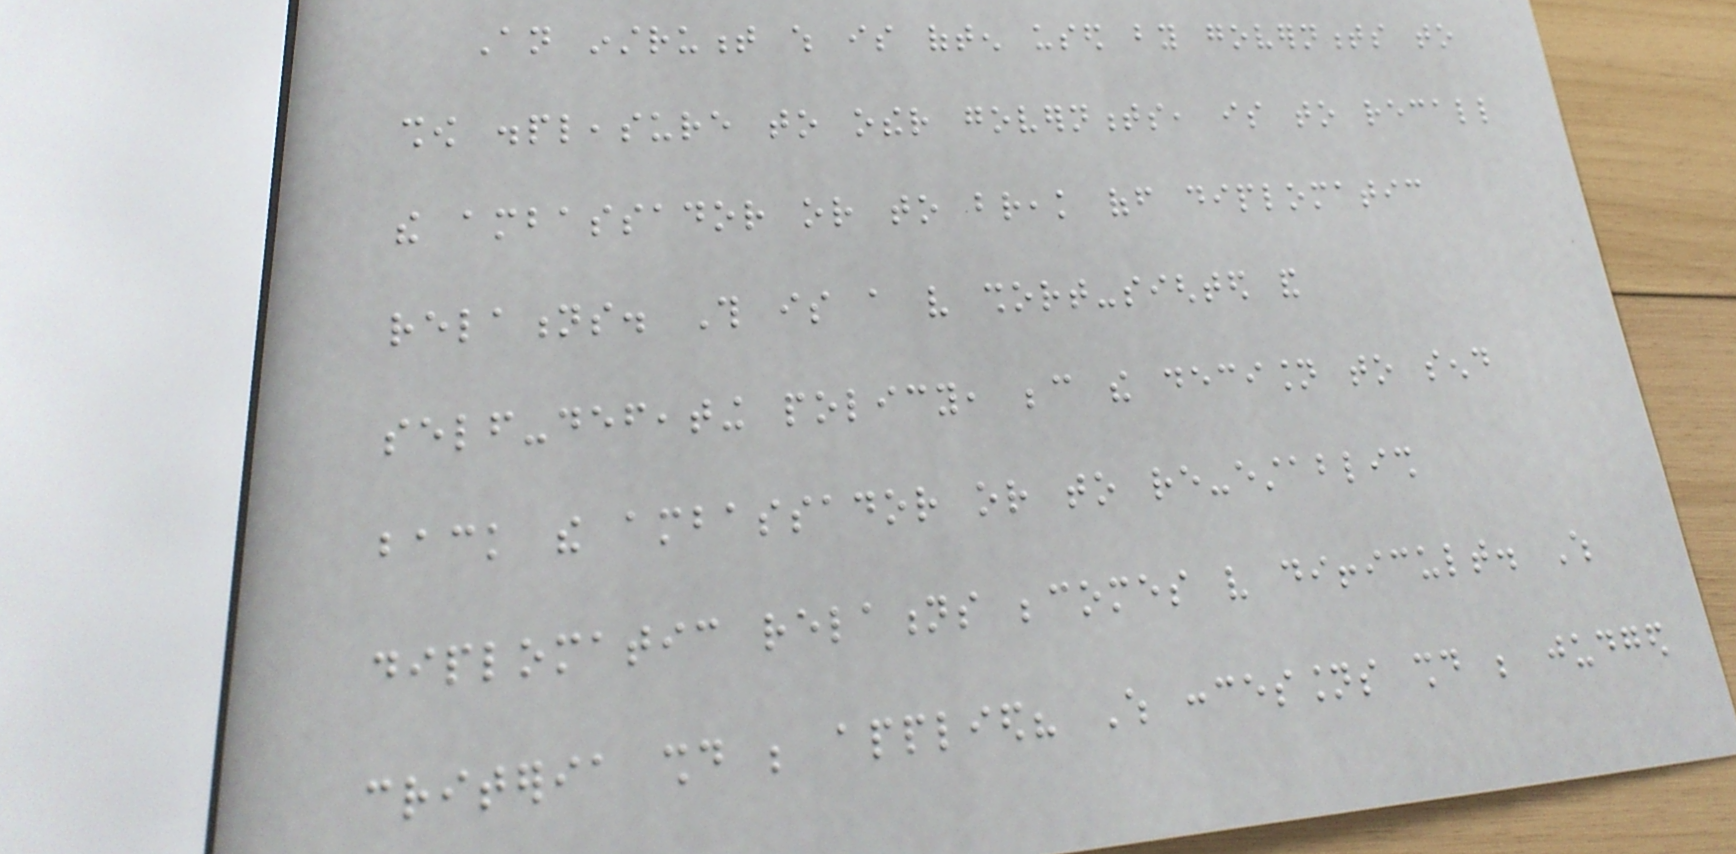An instrument which is often used by governments to
show displeasure to other governments, is to recall
the ambassador or to break off diplomatic
relations. This is a very short-sighted and
self-defeating policy, because the decision to send
back the ambassador or to re-establish
diplomatic relations becomes very difficult. Which
criteria should be applied? Which concessions should be judged
